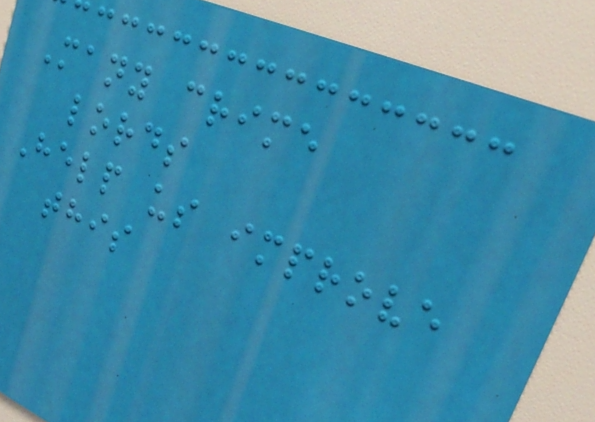Many crime
lords
Help us improve
this
